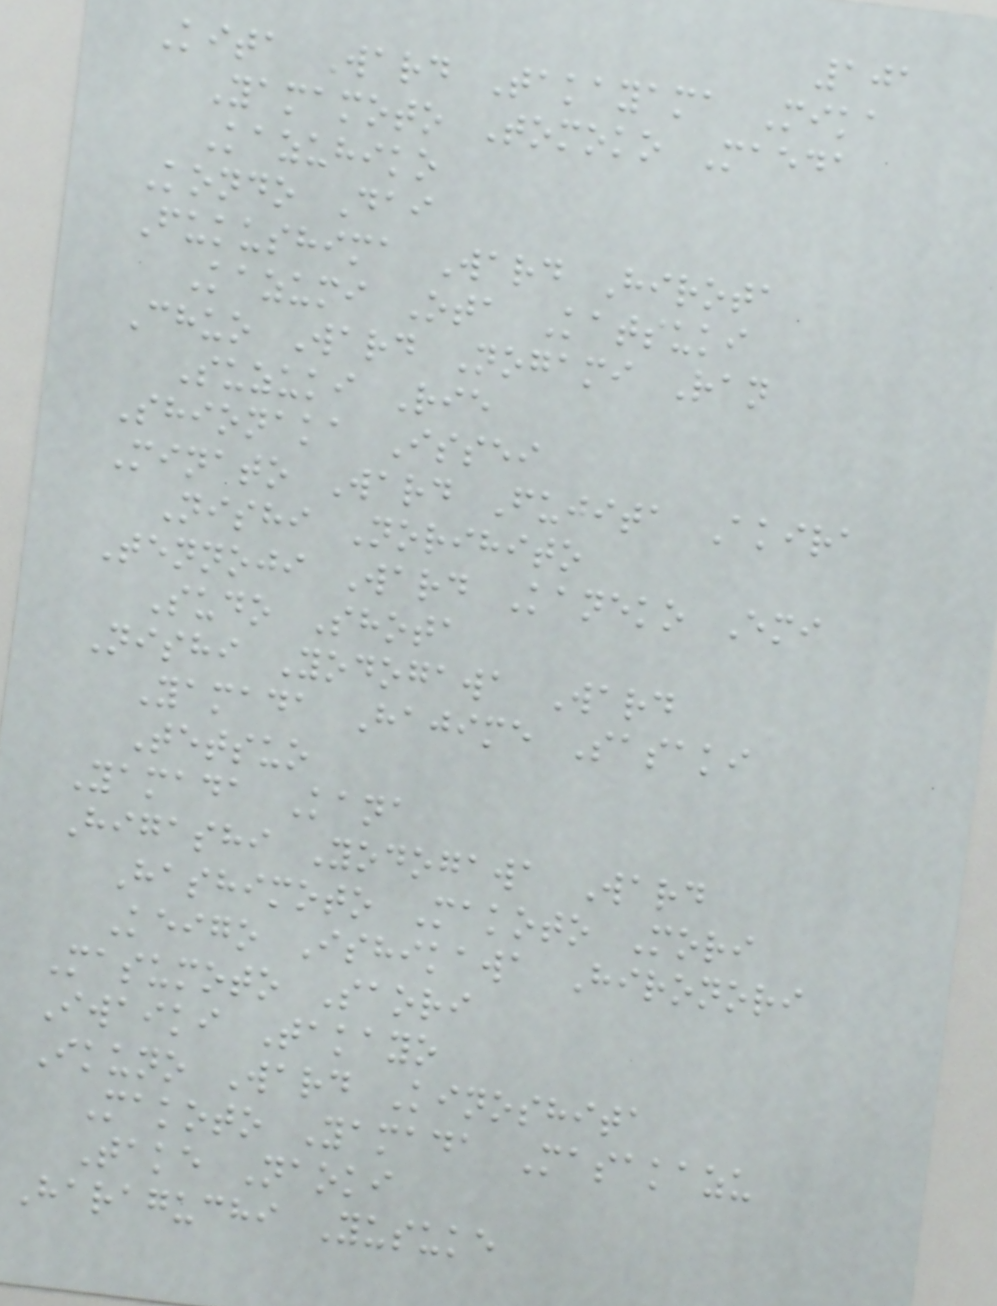101
Kita Ward Takayama Mika
Yamamoto Tomoko Maeda
Kazuhiko
Kondo Dai
Fukushima Ward Hirota
Kazumi Ota Katsuki
Chuo Ward Nogami Ran
Suzuki Rie
Shionaka Issei
Minato Ward Fujita Akira
Nishi Norihito
Tennoji Ward Kaneko Emi
Sudo Shota
Nishi Yodogawa Ward
Yamada Hajime Sasaki
Tetsuo
Yamada Kana
Higashi Yodogawa Ward
Hashimoto Makoto Mori
Keigo Ishikawa Hironori
Masumoto Saori
Iwaiki Takayo
Ikuno Ward Kinoshita
Makoto Yamada Masakazu
Take Naoki
Haraguchi Yusuke
